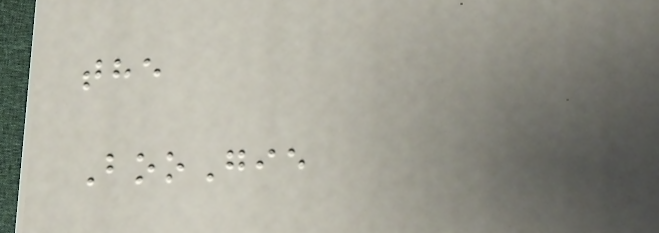the
BooGie
